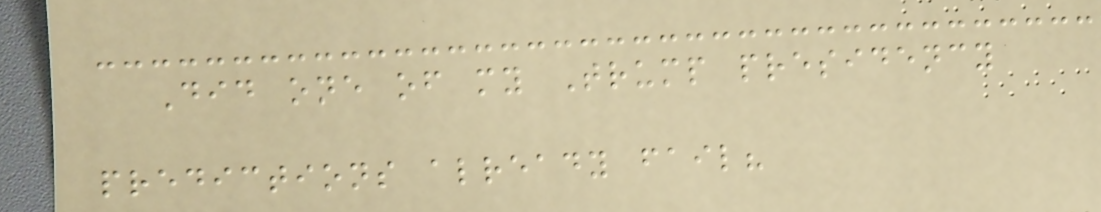Did one of my Trump presidency
predictions already fail?
